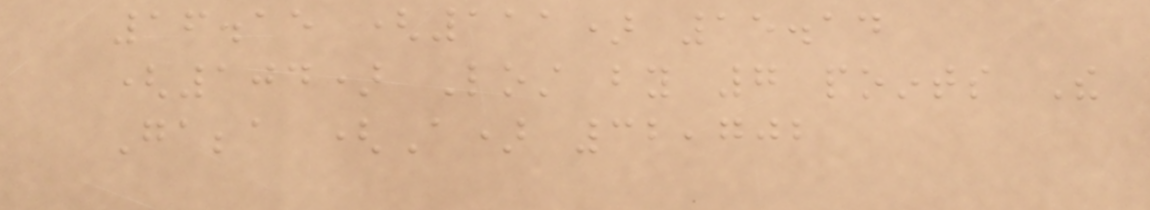16.15 (111) 15.14
(104) Lost by 7 points The
Gabba (A) 32,702
